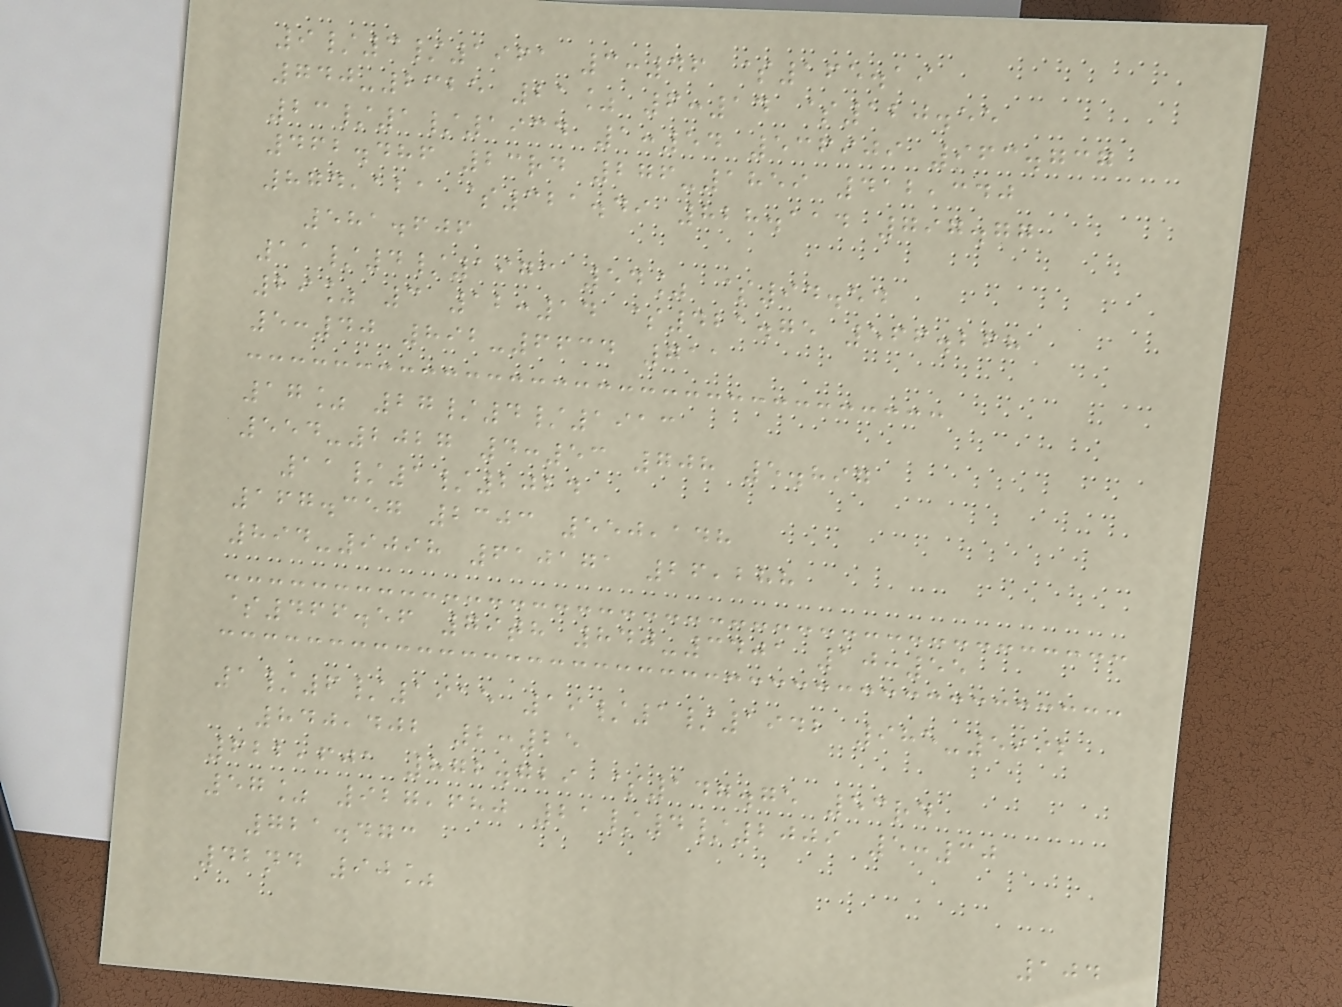9/3/1961 3:46 $165.19
740-2325 21% 6:14 $120.55
23/1/1934 1:54 536909 963.737
462.486 23rd 276-1859 412,340
874,121 $321.49 828.114 797.77
581.606
11/4/1973 54% $94.54
29% 3 12:14 $421.75 566.268
5:40 892-6634 711
17% 27/4/1913
554-2027 4:53 708 5.897
11/1/2024
167.357 2303 550,148
894-9098 610171 26,288
$466.56 79th 840-3401 10:55
1/6/1915 19/1/1942 985-5992
840,402 2:25
622,601 872.729 $147.75 53rd
57% 927,680 21/4/2009 5:30
721.473
42nd 90%
104
